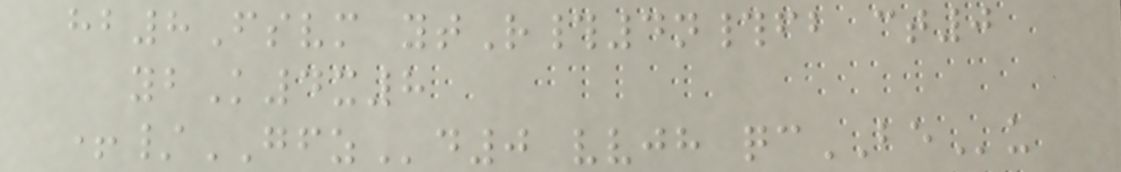hb8Fsvm ytR#4n#fb ct0
ybK4x8
+/GFZd0 vvjh qcBEu
